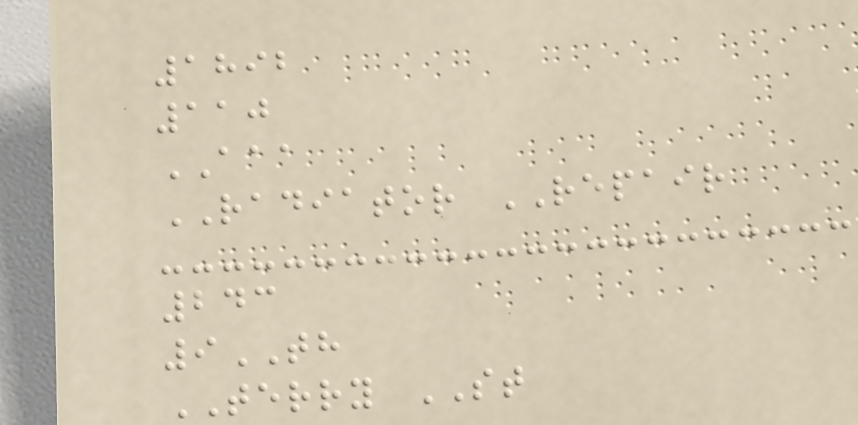1892
110
AAA
RADIATOR REPAIR
243
9TH
TERRY ST
